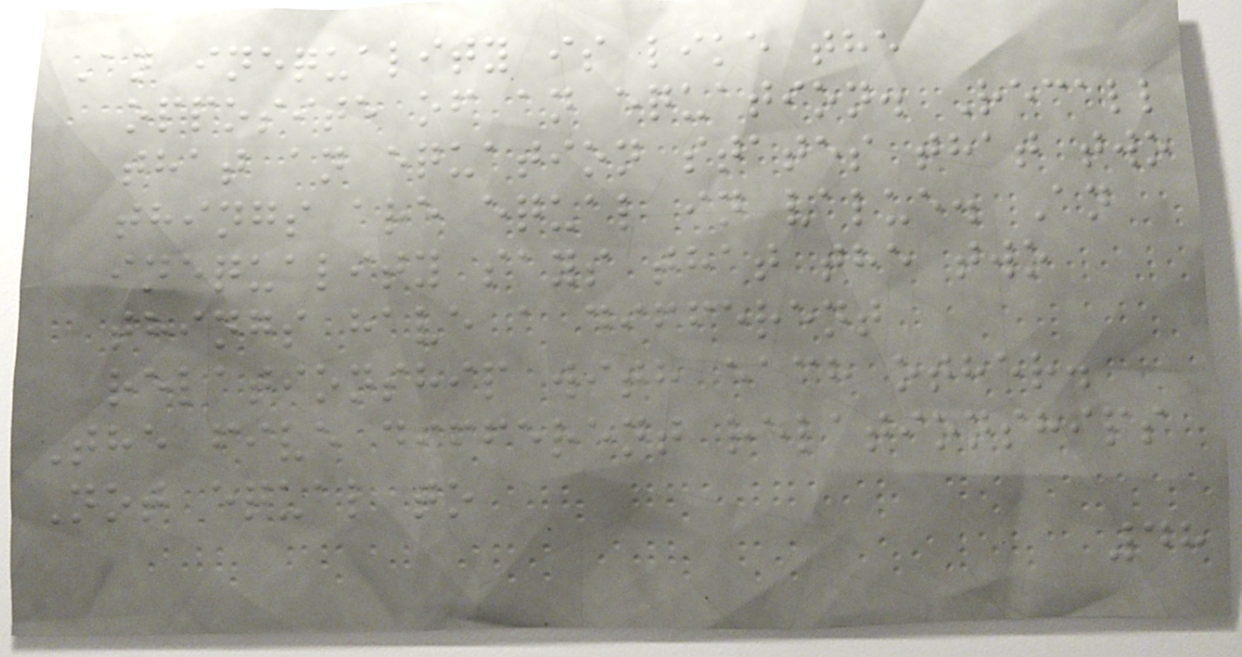An inequality is like the
opposite of an equation. Recall
that an equation states that two
things are equal in value. An
inequality says that the two
things have a different
relationship with each other.
The five different relationships
Not equal to
48
